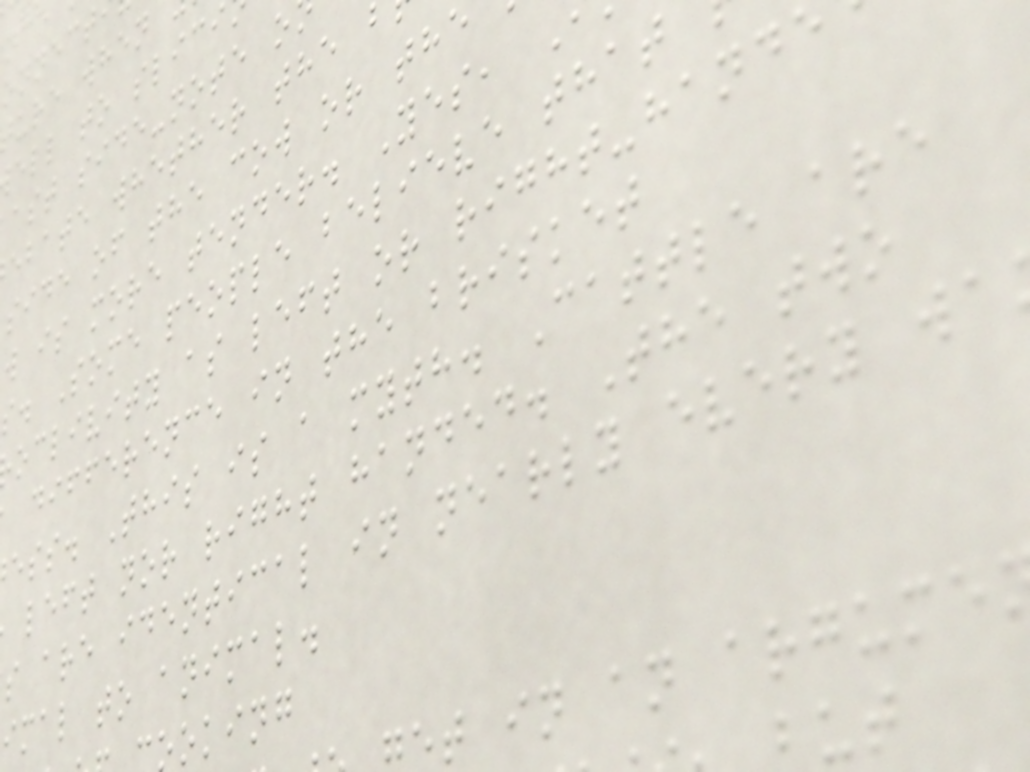ell to slici
ast side-note o
ebate whether the
side of the cow or the
w is more tender. Yes,
s. Some people believe that
oclivity as left or right-hand
difference in the brisket
ess. This is a myth. Cattle are
left nor right handed. The two
s are identical in nearly every wa
imal to animal.
ooking
et in an argume
